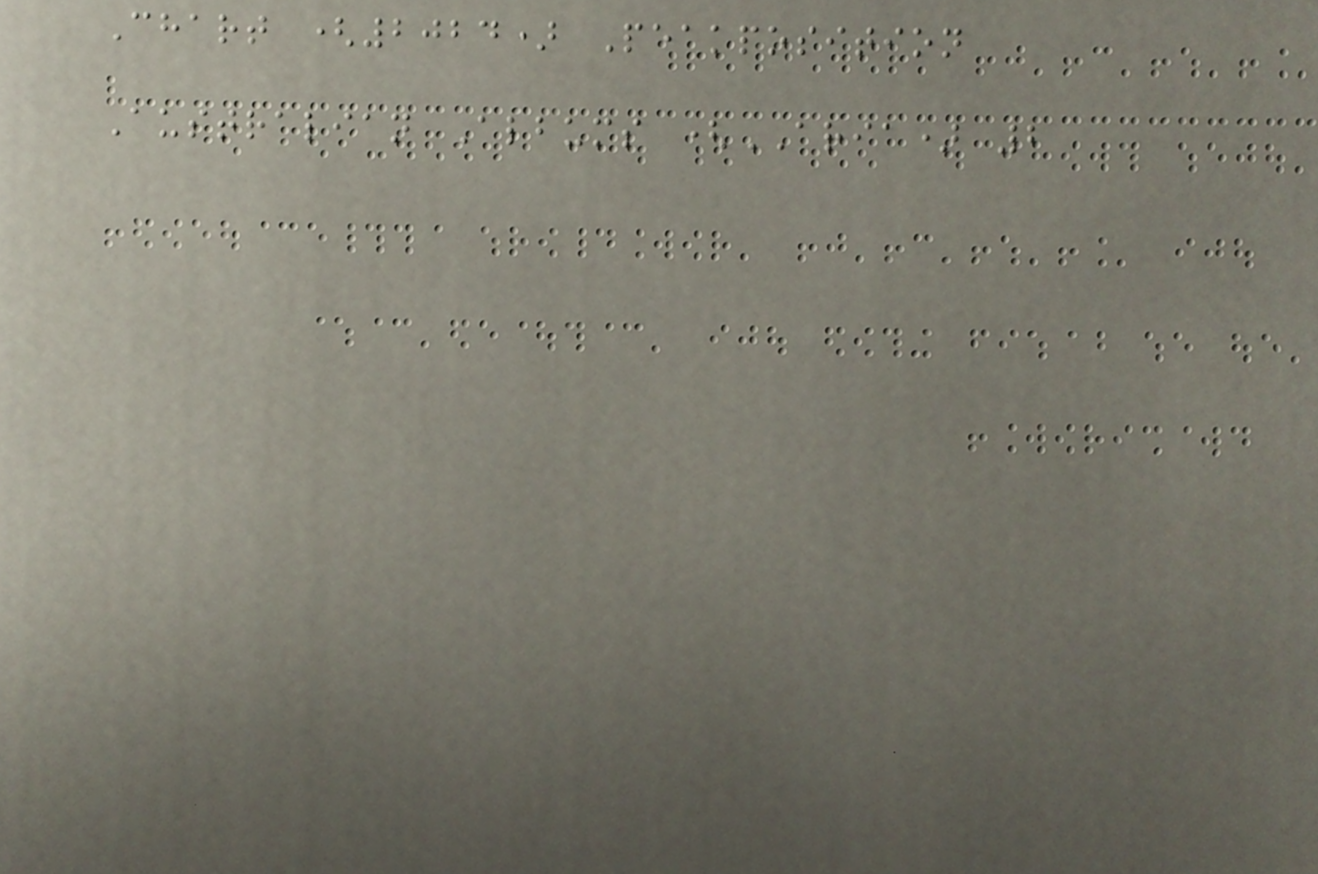Chart (2024) Peakposition
Australian Albums (ARIA) 2
